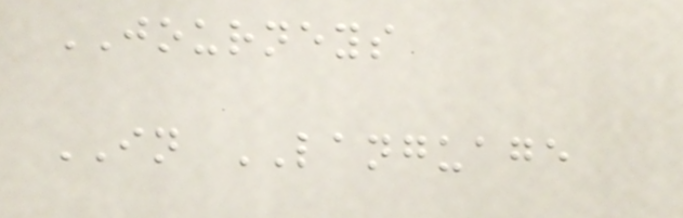JOURNEYS
IN LANGUAGE
